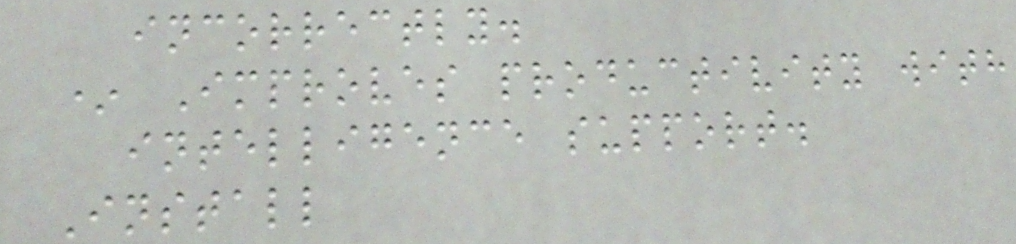incorrectly.
* Improves productivity with
intelligence support.
Install
